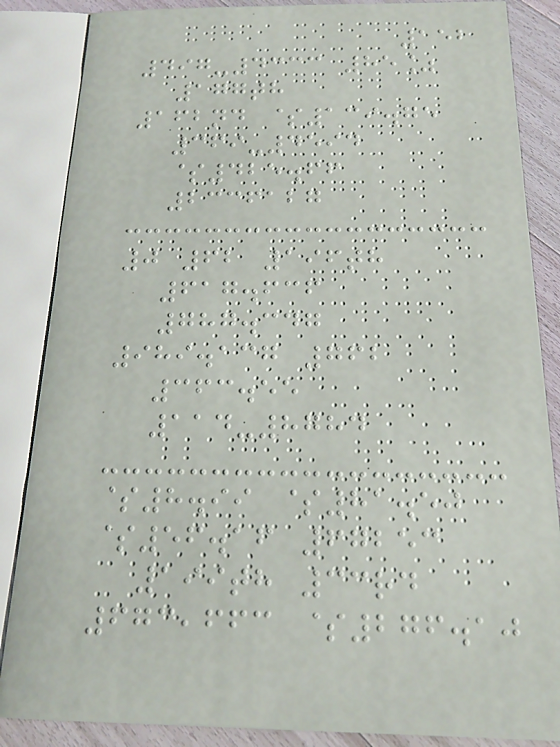152
497-4333 85%
177th
162nd $139.75
369-4594
$425.66
2336127
0 62 196th
617.636
787.347
989.137 762
363.55
114-8784
$8.99 $81.50
$56.16 67253
199th 33rd
673,663 $276.10
